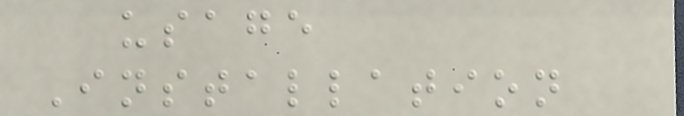usage
Installation
